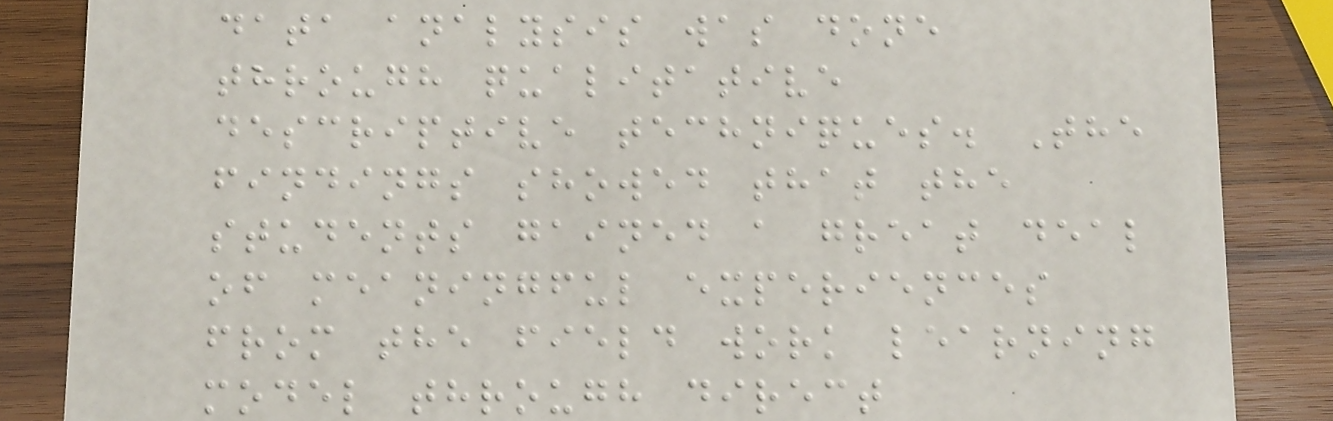data analysis was done
through qualitative
descriptive techniques. The
findings showed that the
students gained a great deal
of meaningful experiences
from the field work learning
model through direct
